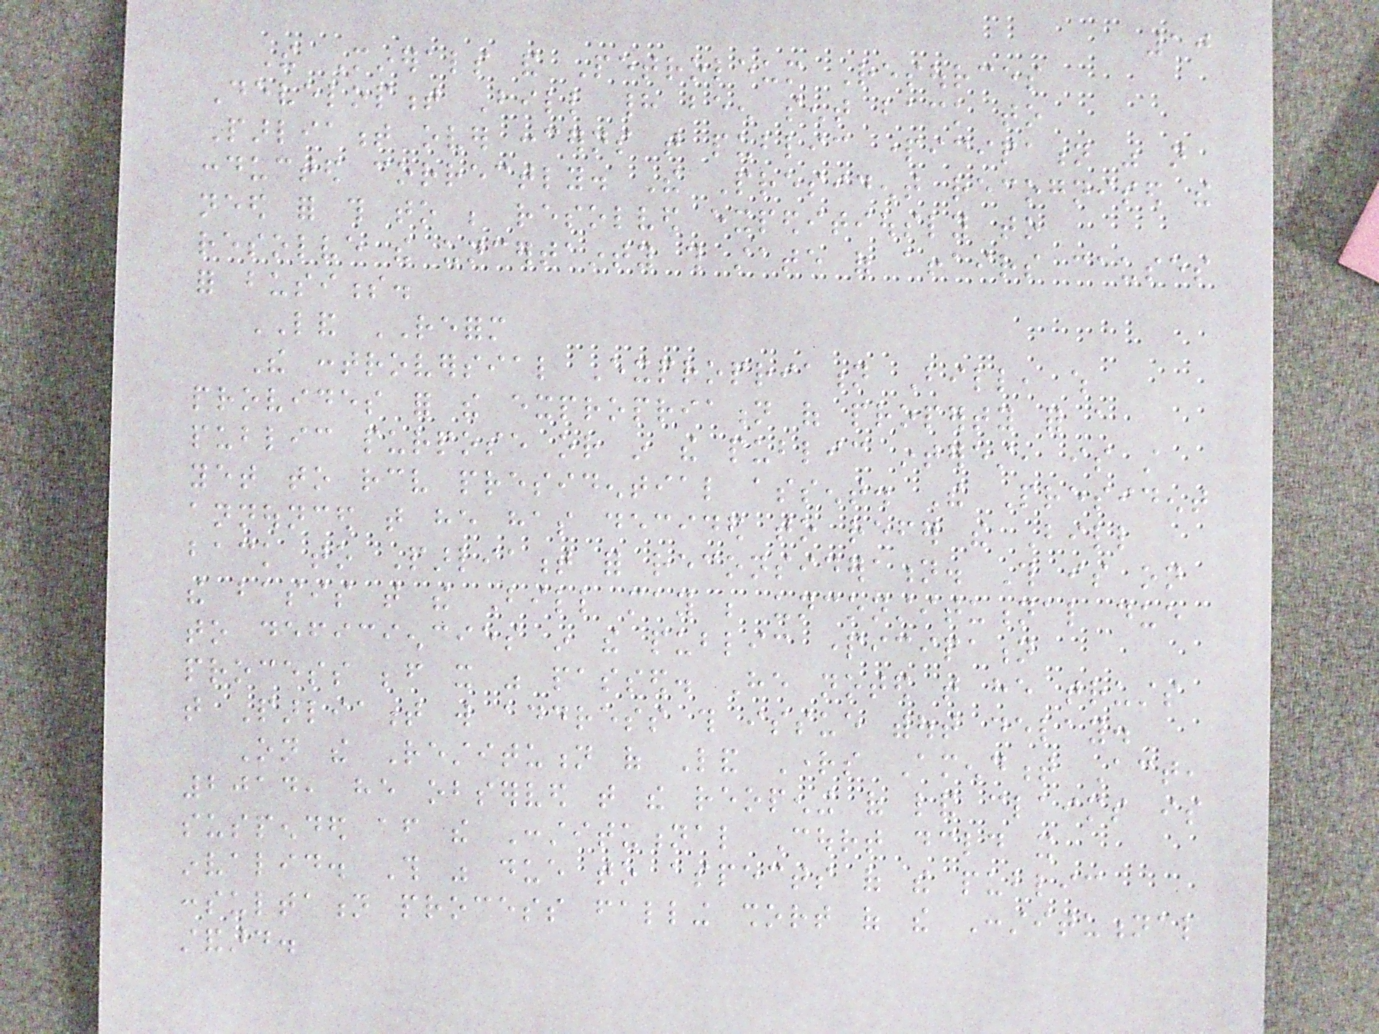10
The Minerals and Petroleum Resources
Development Bill had been sent back to
Parliament over concerns that public participation was not
conducted correctly. The President recognised the
need for this to be resolved expeditiously to
resolve the uncertainty this state of affairs causes
for business.
LAND REFORM
The controversial Expropriation Bill, which
provides for the expropriation of property for a
public purpose or in the public interest, is still
yet to receive presidential assent. The President
announced that he has decided to refer the Bill
back to Parliament for reconsideration. This is on
the basis that the Bill may be unconstitutional due
to deficiencies in the public participation
process before it was passed. He noted that he trusts
that Parliament will address this issue without delay.
On the Restitution of Land Rights Amendment Act,
2014, he observed that the reopening of land claims is
suspended after the Constitutional Court declared it
invalid. This was due to aspects of the public
consultation process falling short of the Constitutional
standard.
